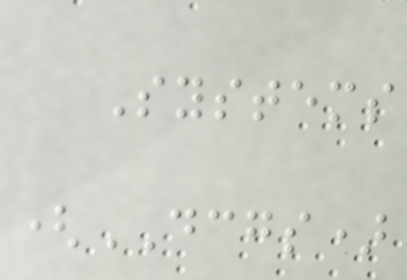Systems
(DCGS)
